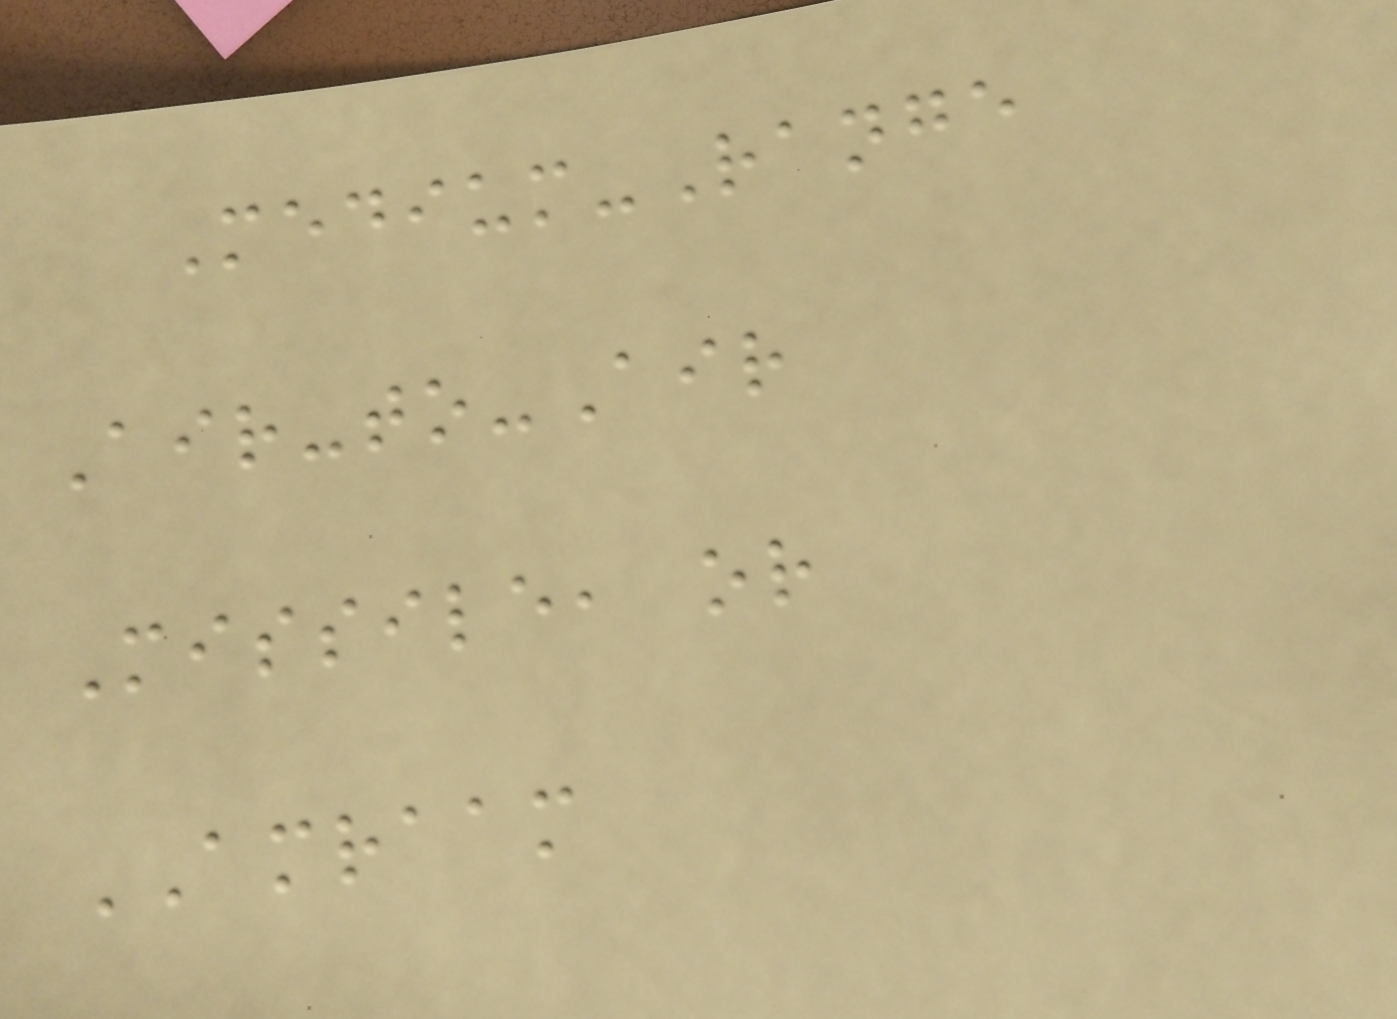Medium-Range
Air-to-Air
Missile, or
AMRAAM
